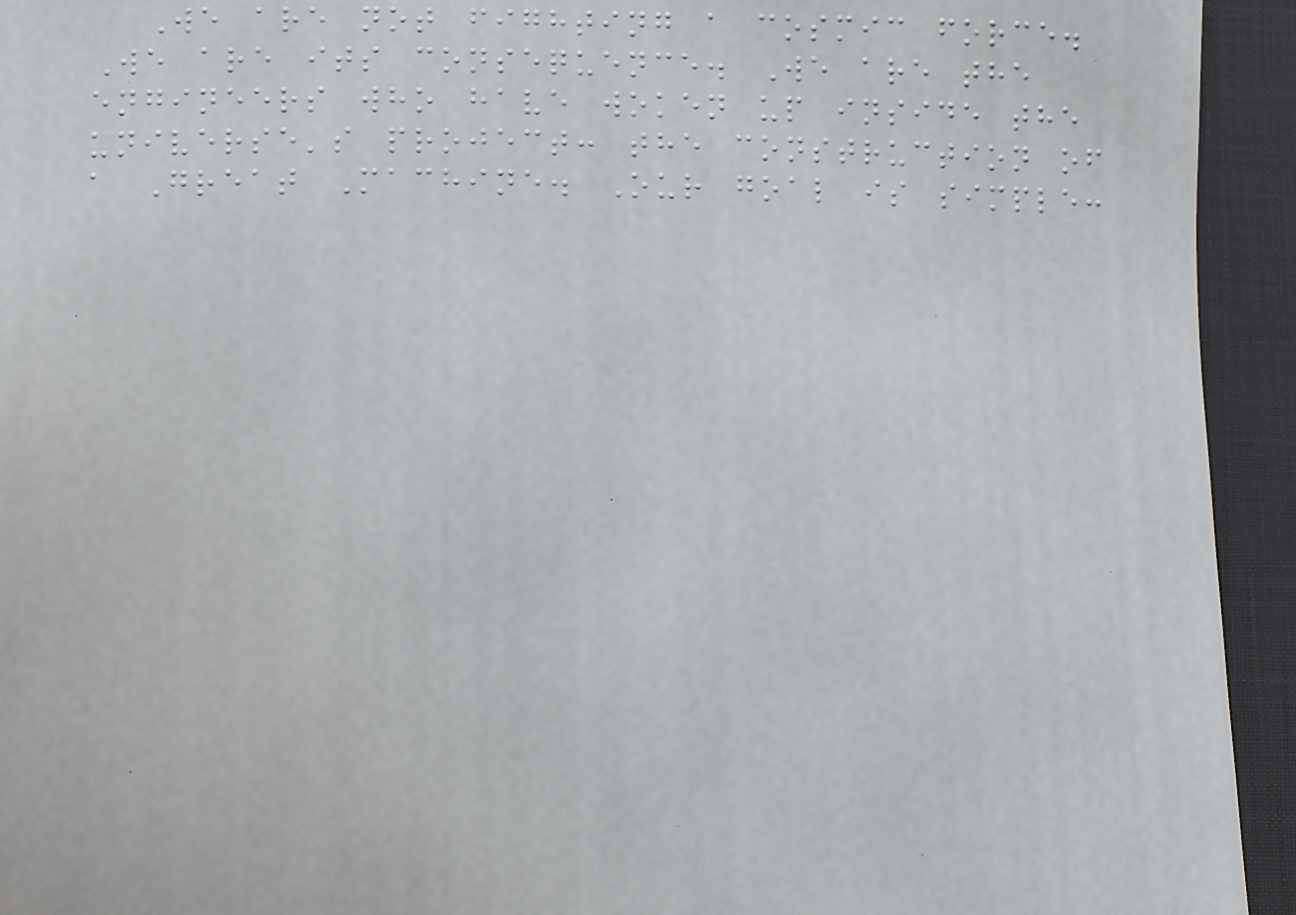We are not fighting a cosmic force.
We are its consequence. We are the
engineers who have woken up inside the
universe's project: the construction of
a Great Machine. Our goal is simple:
